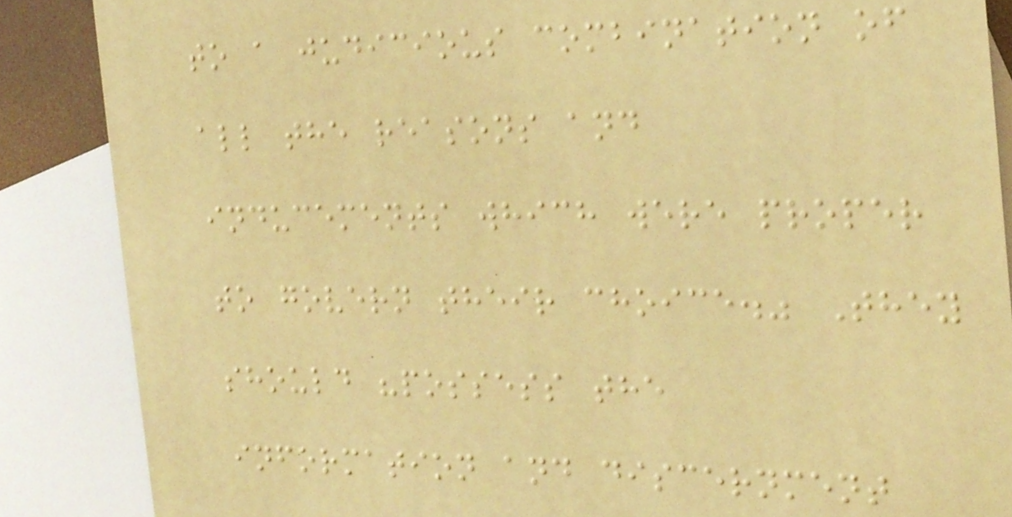to a judicious combination of
all the reasons and
inducements which were proper
to govern their choice." They
should "possess the
information and discernment
